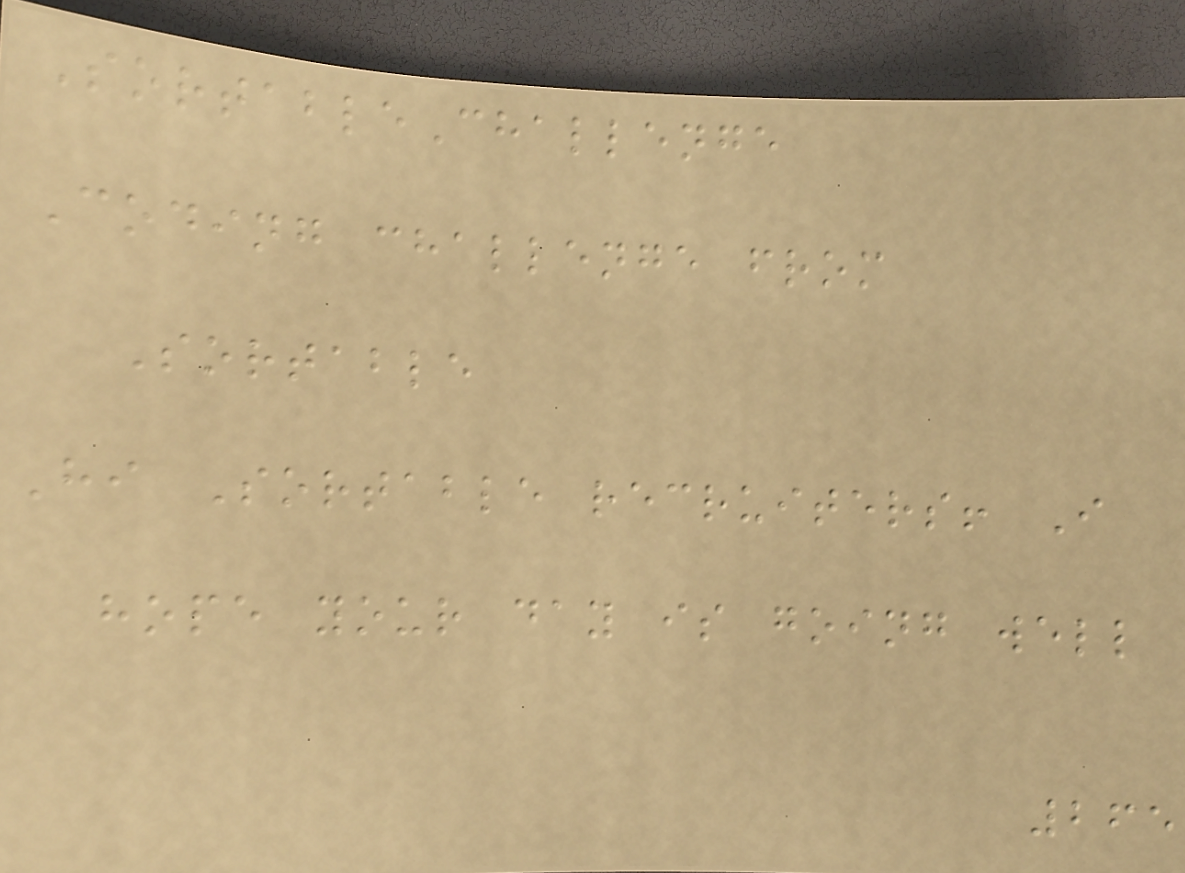SortableChallenge
Coding challenge from
Sortable
Hi Sortable recruiters! I
hope your day is going well
265
